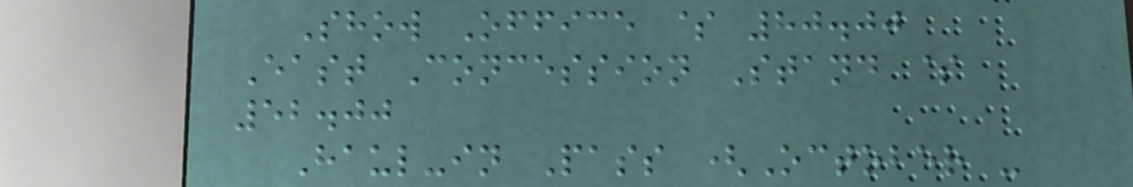Show Office $ 80.00
East Concession Stand $
52.00
Haul-in Pass (October -
